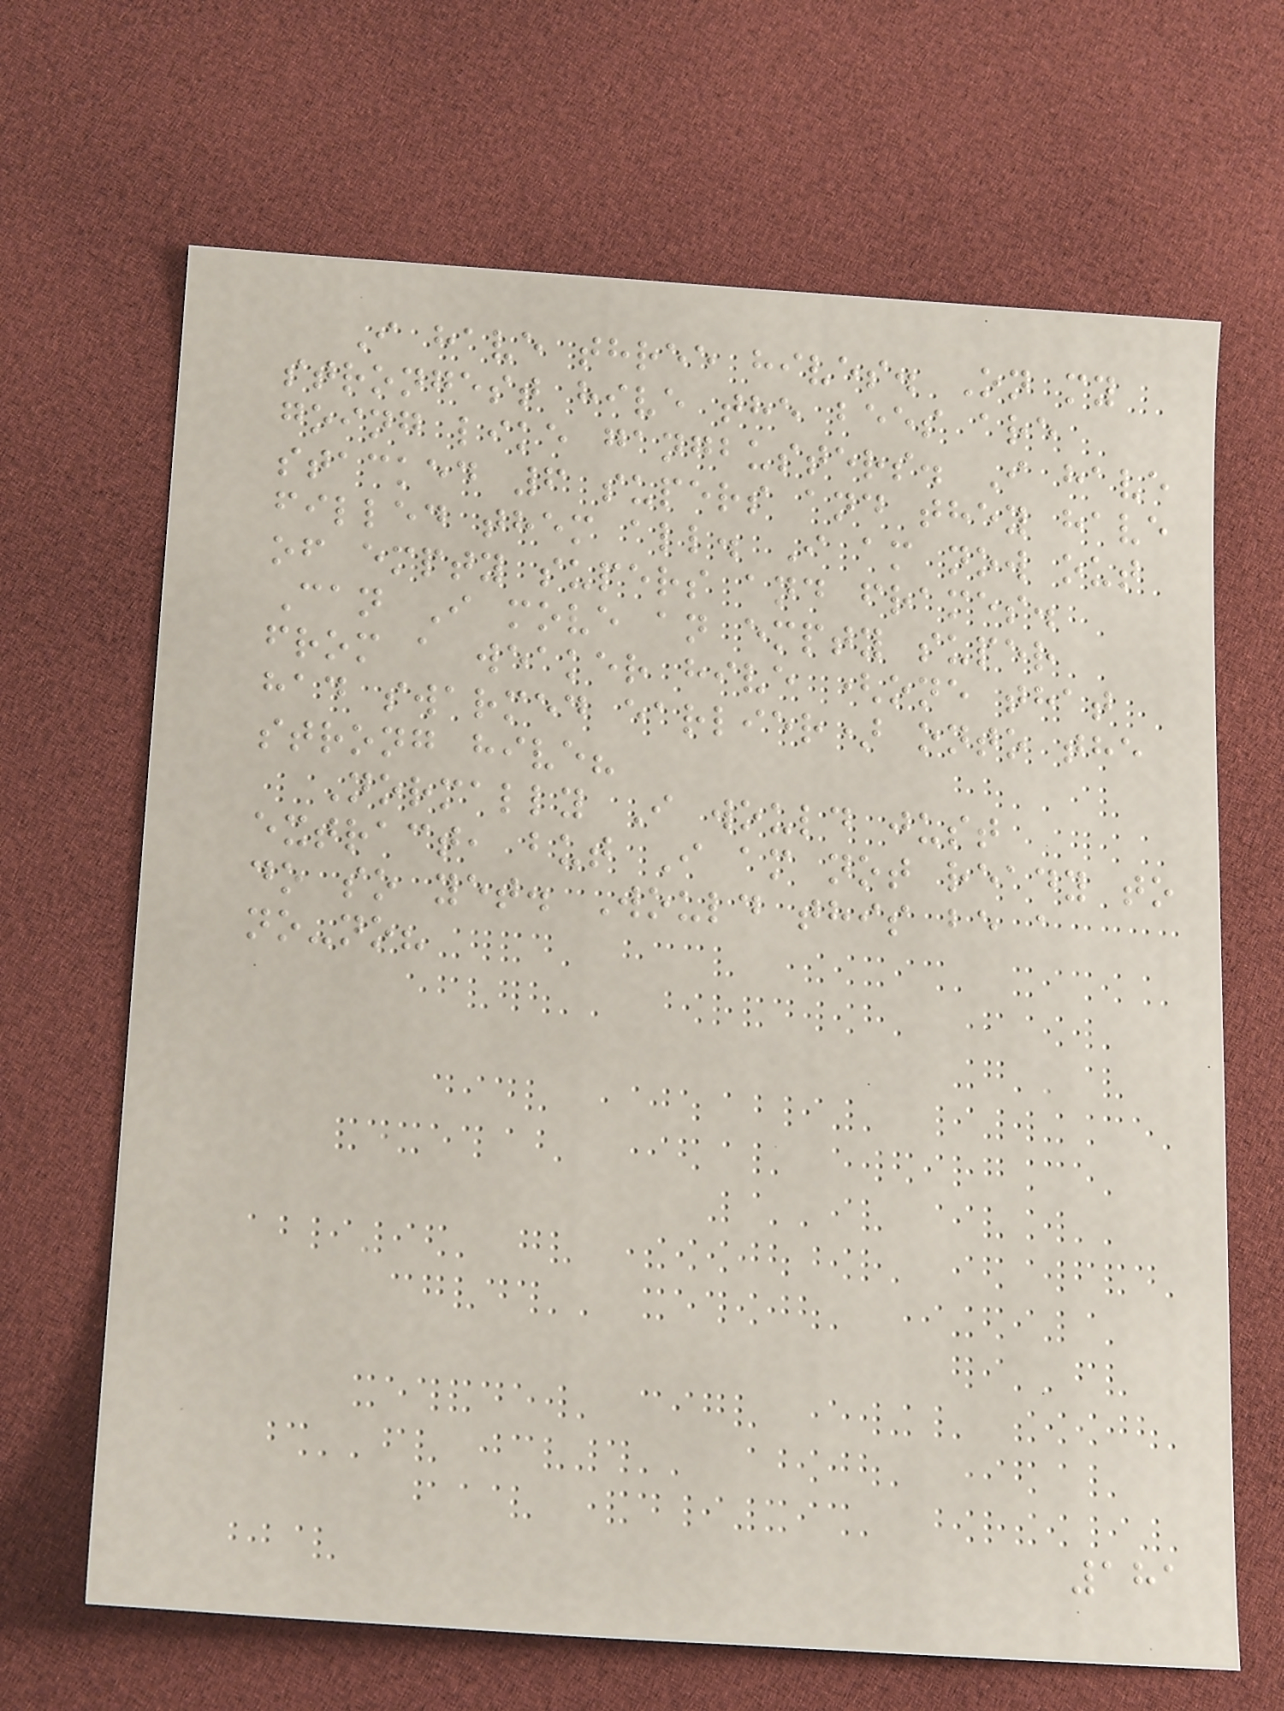I have three hives. On my
strongest hive the bees are
going like gangbusters. I have
stacked 6 supers and they have
filled them all. I am now out
of empty supers and frames.
Can I move an empty super
from a weaker hive (one that
had swarmed earlier) onto the
strong hive?
Normally I would just
extract, but I am not ready to
do so yet. Would this be a
no-no?
181
